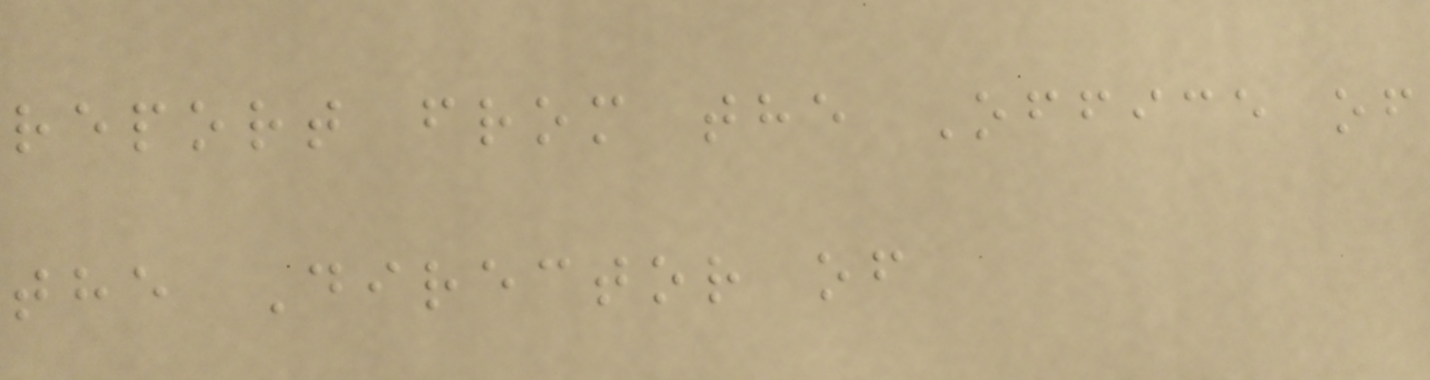report from the Office of
the Director of
